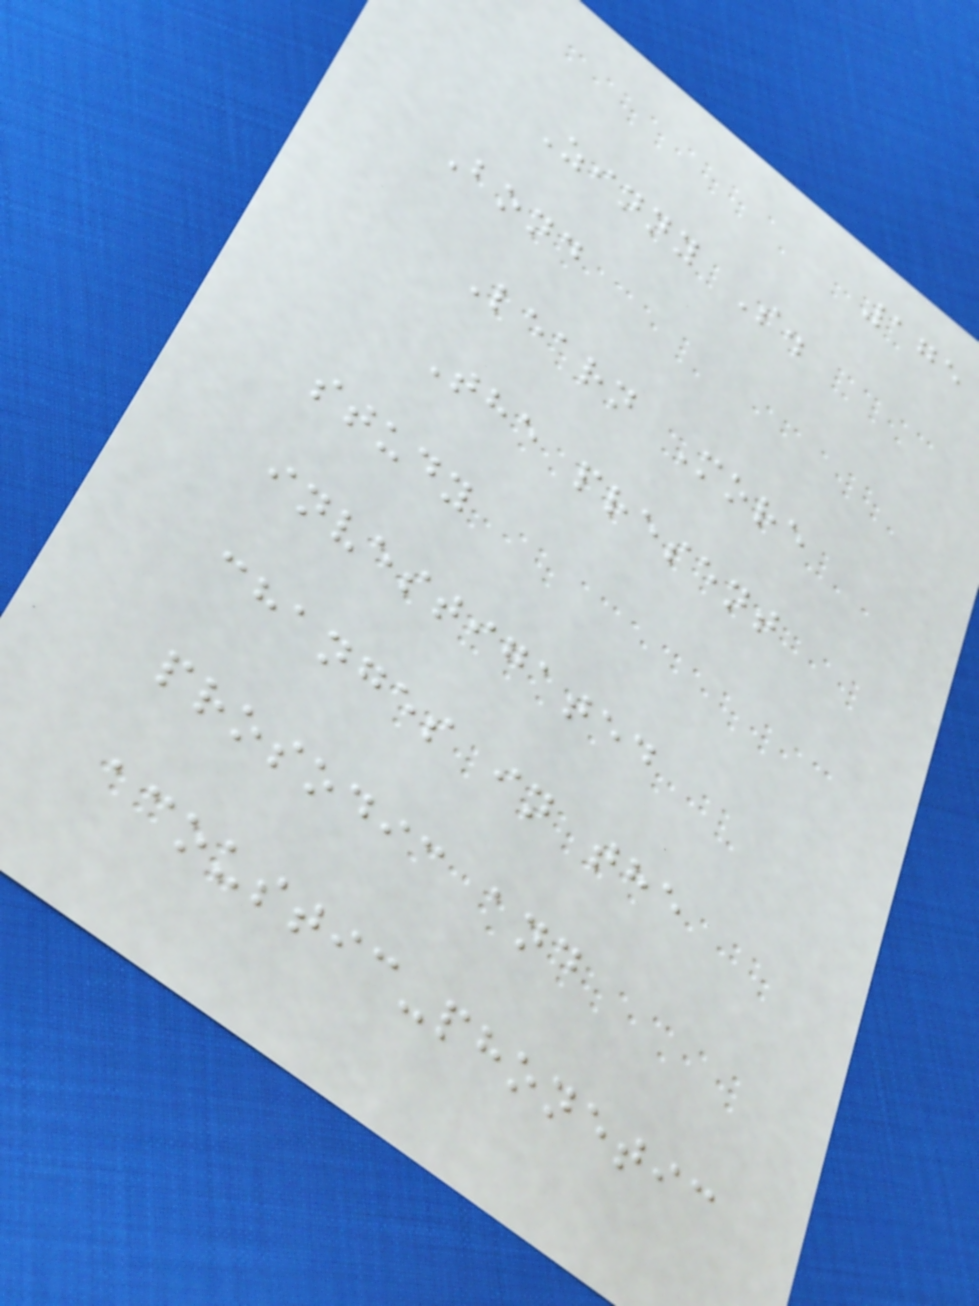175
Zinny S.
Bond
Learn More
The present
study
investigated
changes in the
prosodic and
acoustic-phonetic
